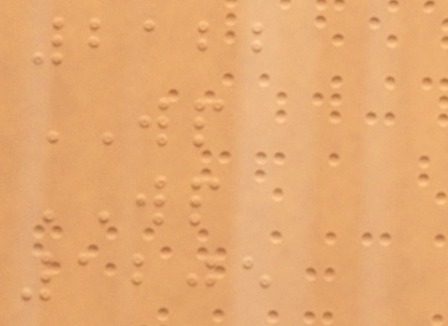2122
WP
WP
1205
